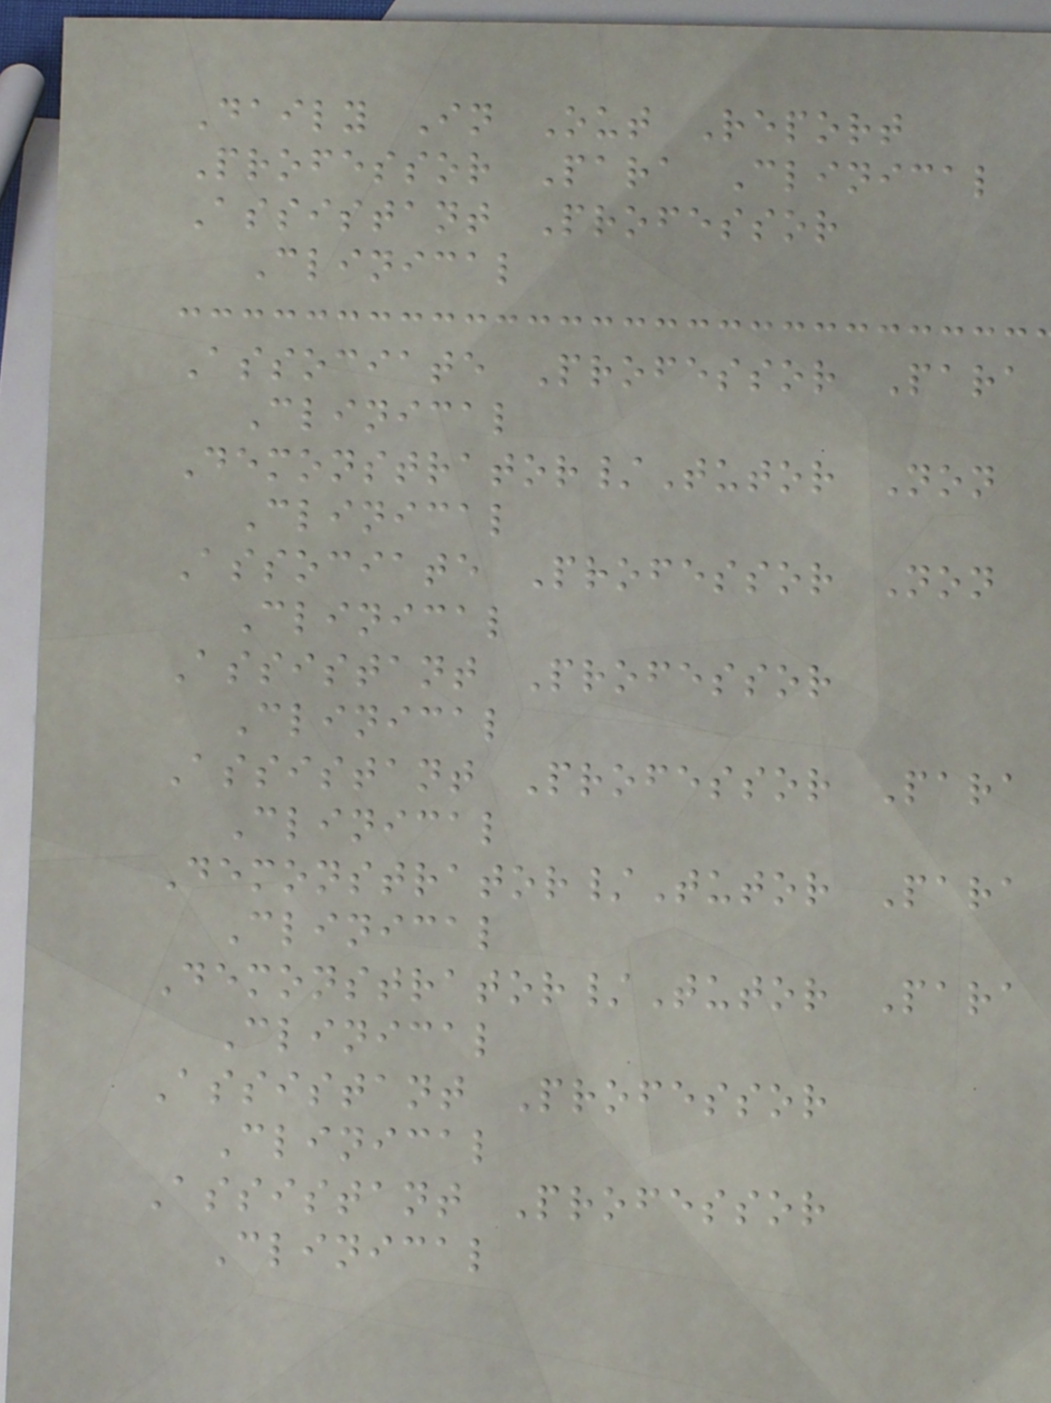Daily In Out Report
Professor Para Clinical
Assistant Professor
Clinical
Associate Professor Para
Clinical
Demonstrator/Tutor Non
Clinical
Associate Professor Non
Clinical
Assistant Professor
Clinical
Assistant Professor Para
Clinical
Demonstrator/Tutor Para
Clinical
Demonstrator/Tutor Para
Clinical
Assistant Professor
Clinical
Assistant Professor
Clinical
